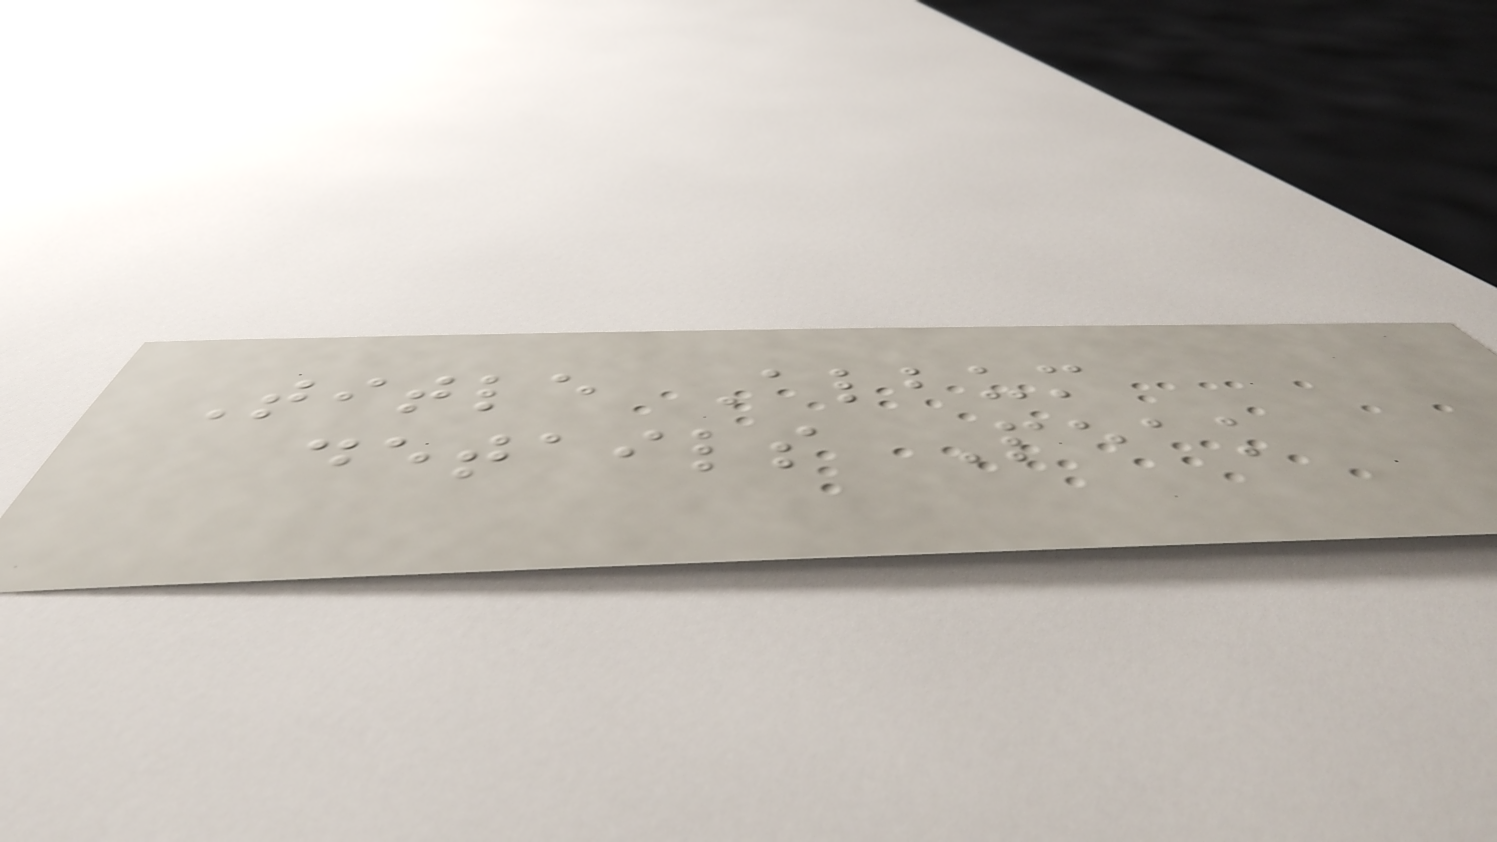Title Album
details Peak
